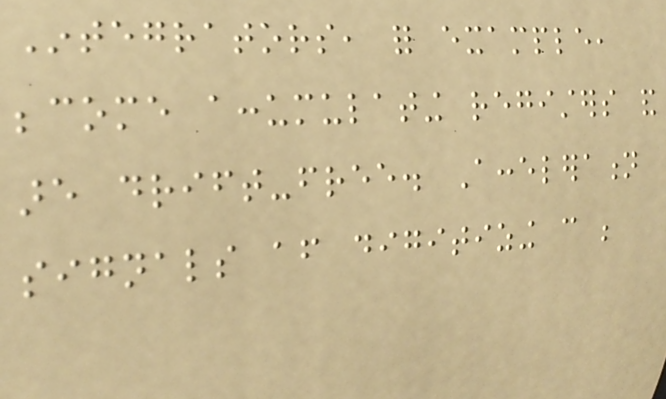Integrators, for example,
become accumulating registers and
are drift-free. Acceleration
signals after digitizing can be
